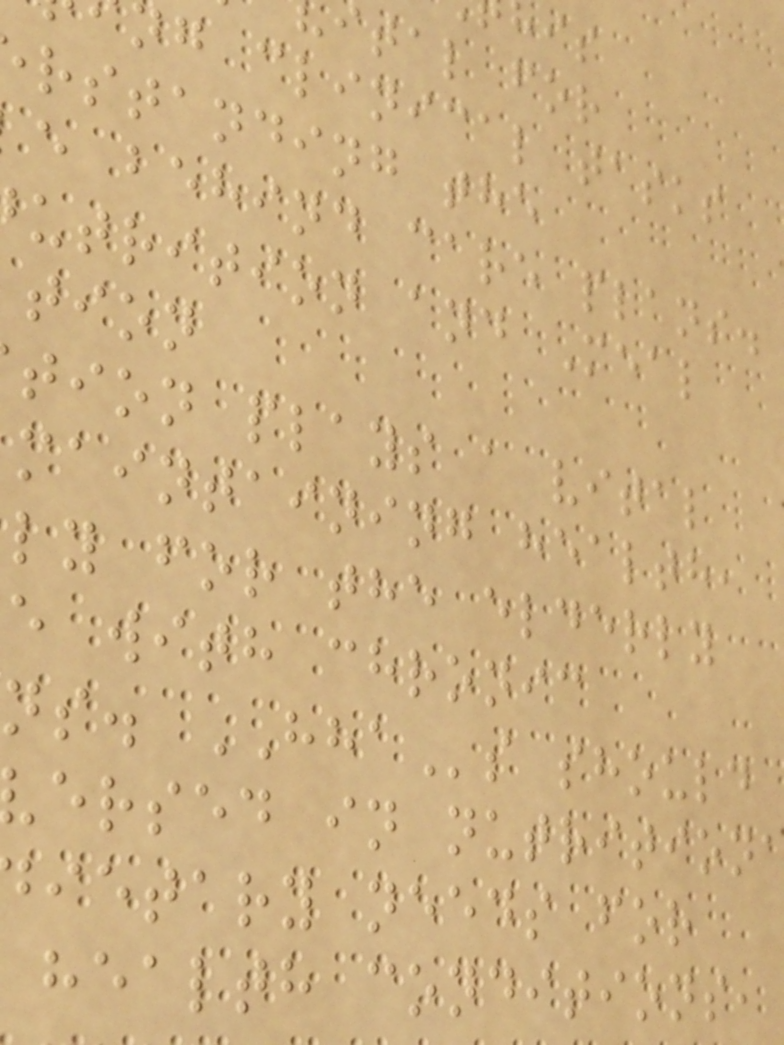tal for
ng clinical tasks
rstanding the
e behind care plans.
utrition and Meal
tion
tion plays a vital
maintaining health,
ly for the elderly
e with chronic
ns. HHAs should
ersed in nutrition
ietary needs for
health conditions,
